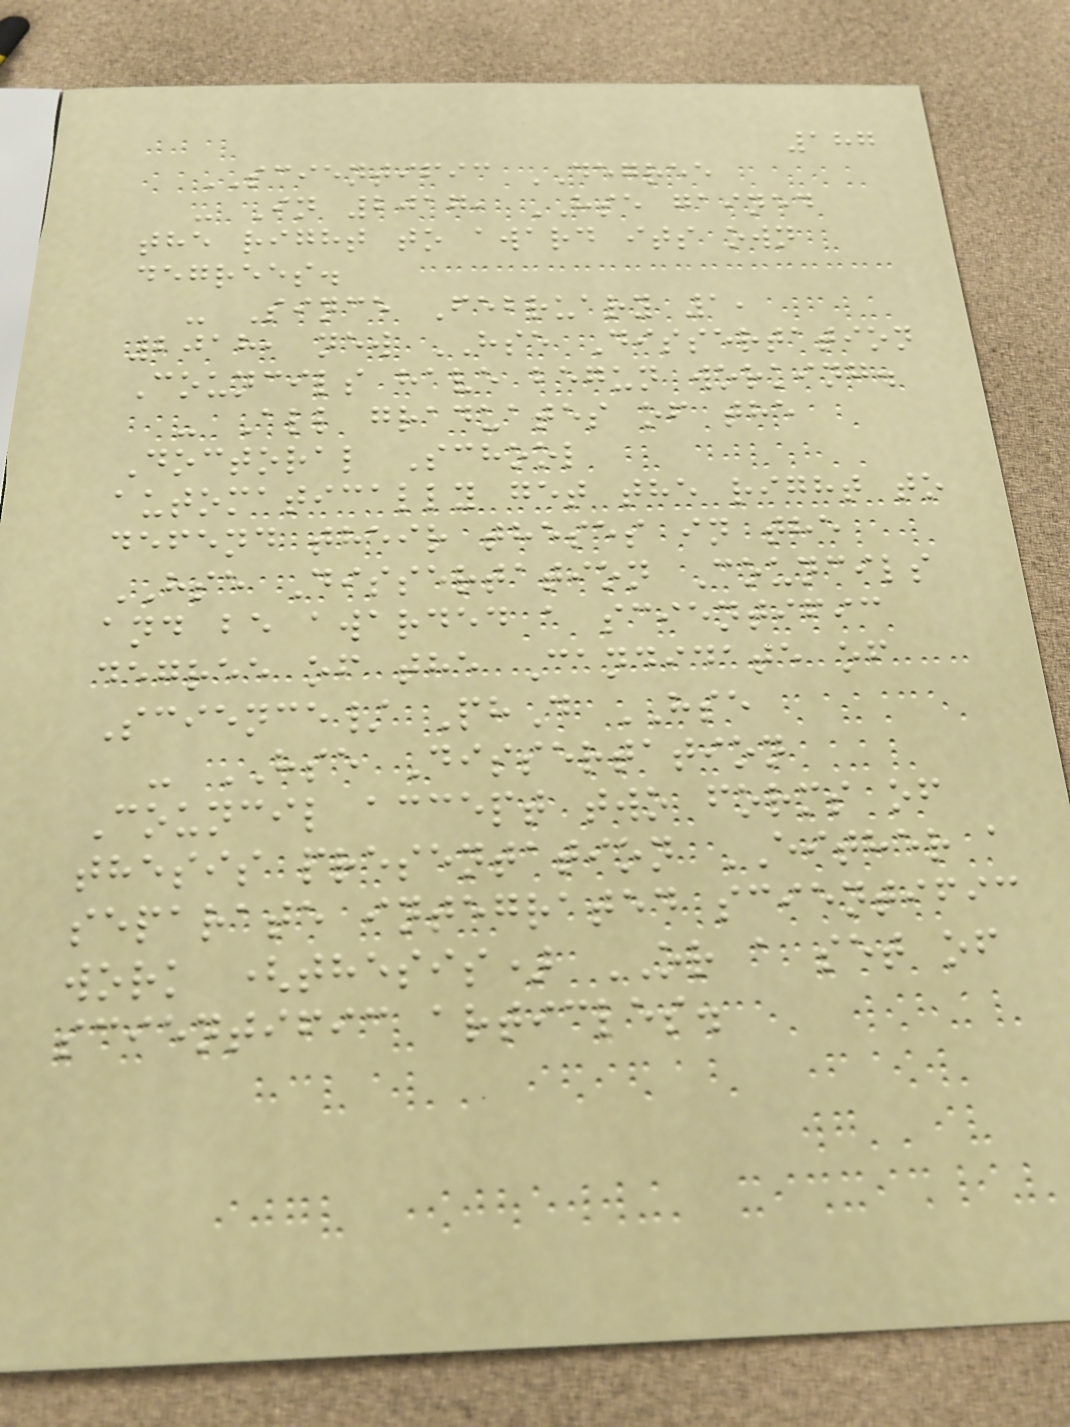187
SCIENTIFIC DEGREE
- In 2017, HSE gained
the right to award its own
degrees.
- Since February 1,
2018, new HSE Dissertation
Councils have begun working.
- All graduates of the
Doctoral School
automatically get the right to
defend their theses in the
HSE Dissertation Councils
and be awarded a scientific
degree of the Candidate of
Science/ PhD HSE
- HSE Dissertation
Council accept two forms of
thesis presentation EITHER a
separate integrated scientific
work (thesis) OR a set of
scientific articles.
